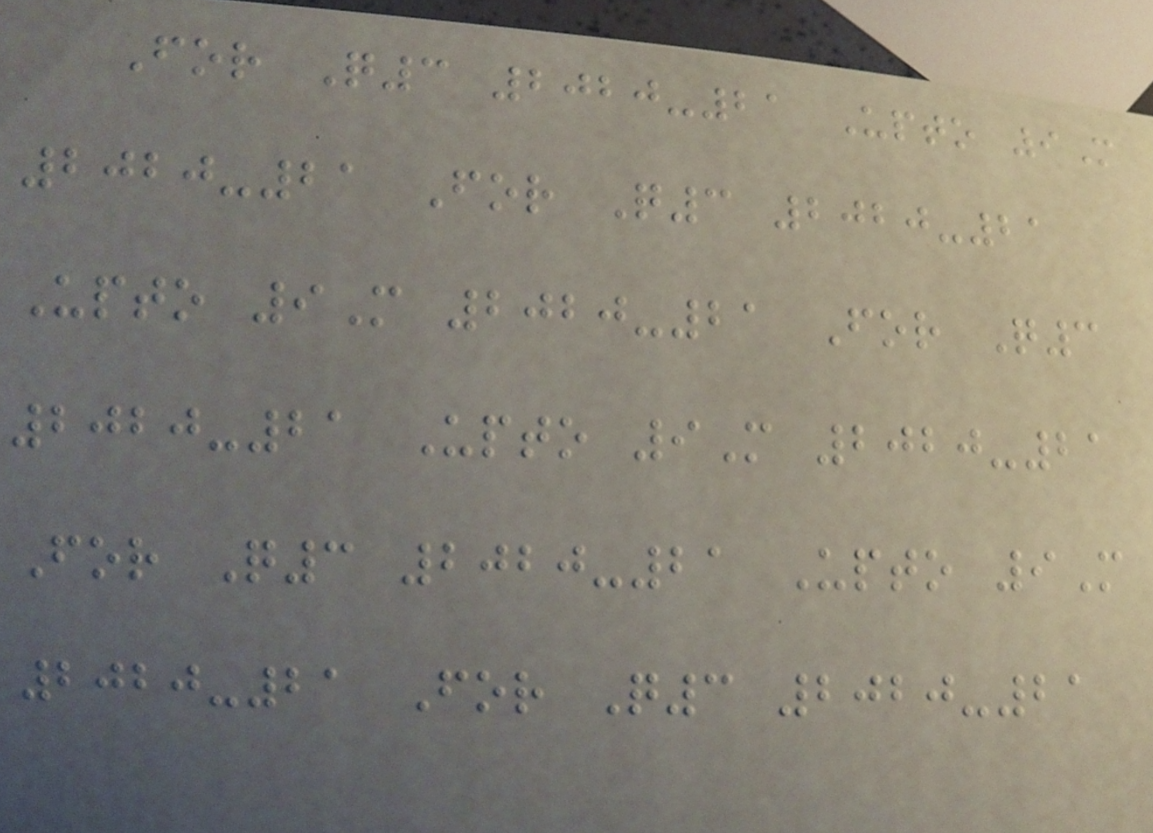For Q3 2020-21 Upto 9M
2020-21 For Q3 2020-21
Upto 9M 2020-21 For Q3
2020-21 Upto 9M 2020-21
For Q3 2020-21 Upto 9M
2020-21 For Q3 2020-21
